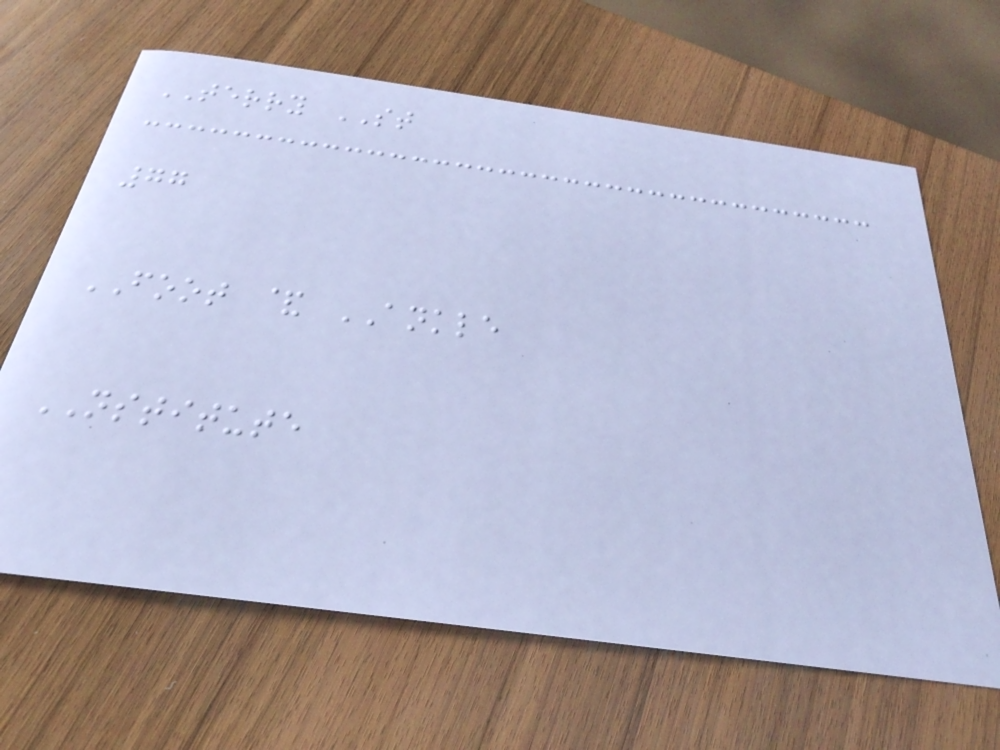TERRY ST
77
FOOT & ANKLE
NSTITUTE
